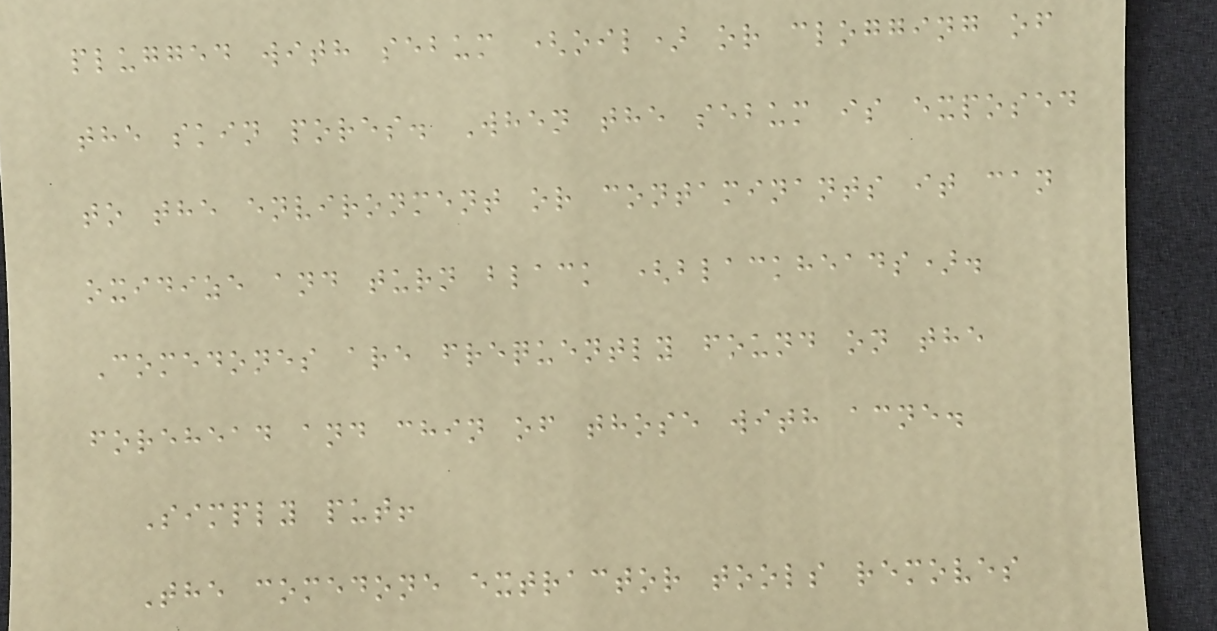plugged with sebum (oil) or clogging of
the skin pores. When the sebum is exposed
to the environment or contaminants it can
oxidize and turn black (blackheads).
Comedones are frequently found on the
forehead and chin of those with acne.
Simply put!
The comedone extractor tools removes
